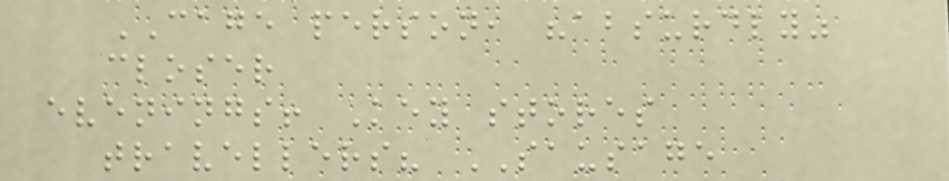CAGE person, "absurdly"
closer
evenings! Key stores
travellers? SAUSAGE
